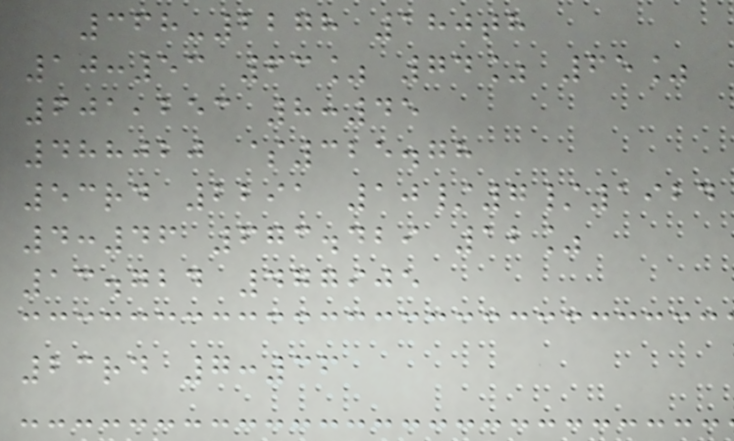368-2278 180th
10:53 63% 74% 65%
601,253 8:45
488020 $325.78
53rd 2291 10/7/1924
4:46 673.429 12%
13.724 477905
23rd 7:36
